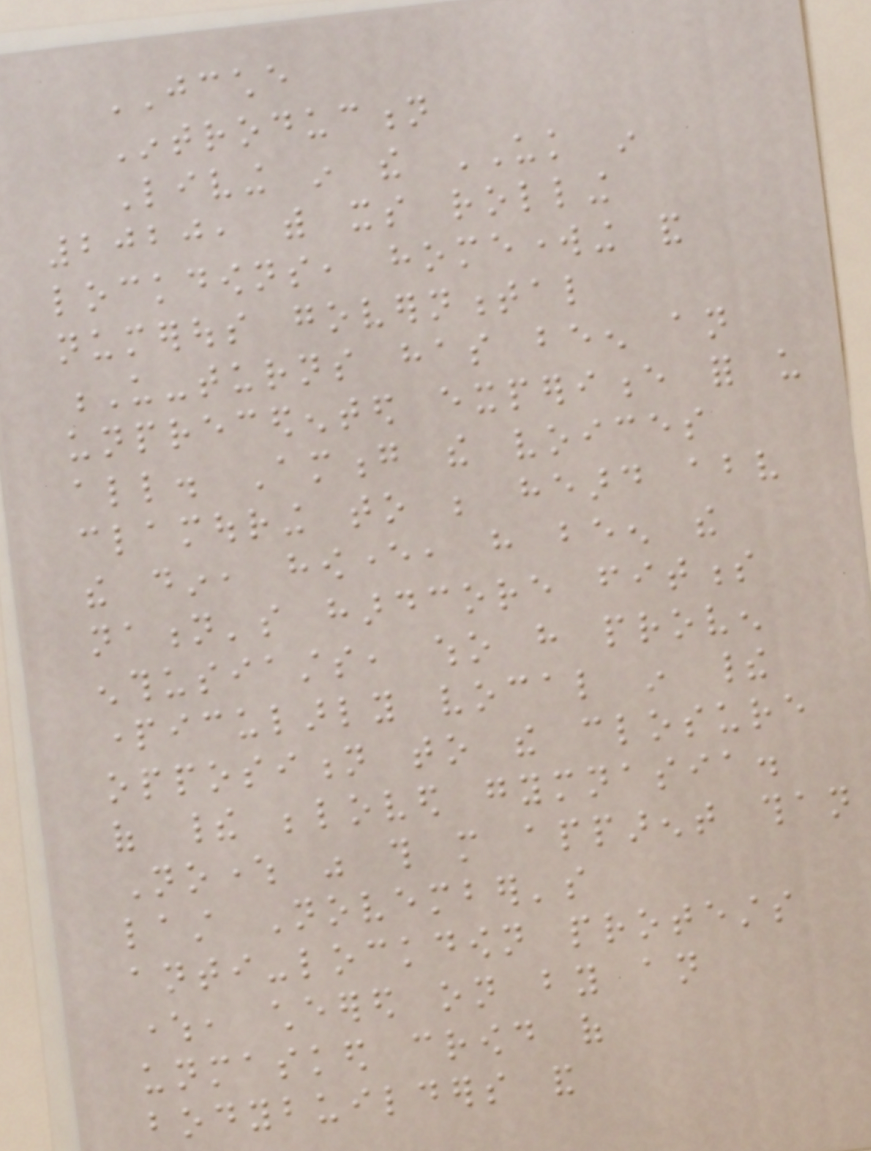JCCHE
Introduction
Living in the UK in
2020, with its rolling
lockdowns, homeworking and
numerous governmental
U-turns has been an
unprecedented experience for us
all. Among the voices
clamouring to be heard above
the din, however, have been the
nation's hardcore fitness
enthusiasts, who have proven
particularly vocal in their
opposition to the closure
of their beloved gymnasia.
Nowhere was this more apparent than
last November's
anti-lockdown protests
where, cheered on by an
unmasked crowd of
bodybuilders and
